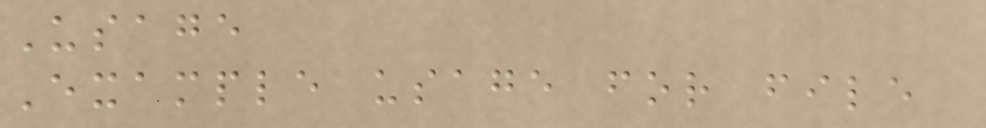Usage
Example usage for file
